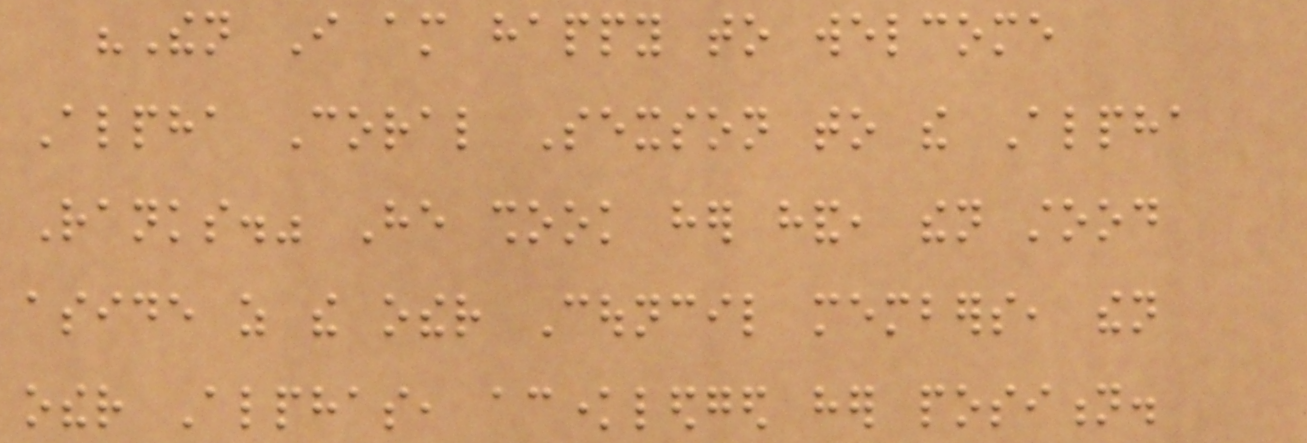"Then I am happy to welcome
Alpha Coral Sexson to the Alpha
Ranks." He shook her hand, then stood
aside as the other Council members, then
other Alphas, acknowledged her position.
